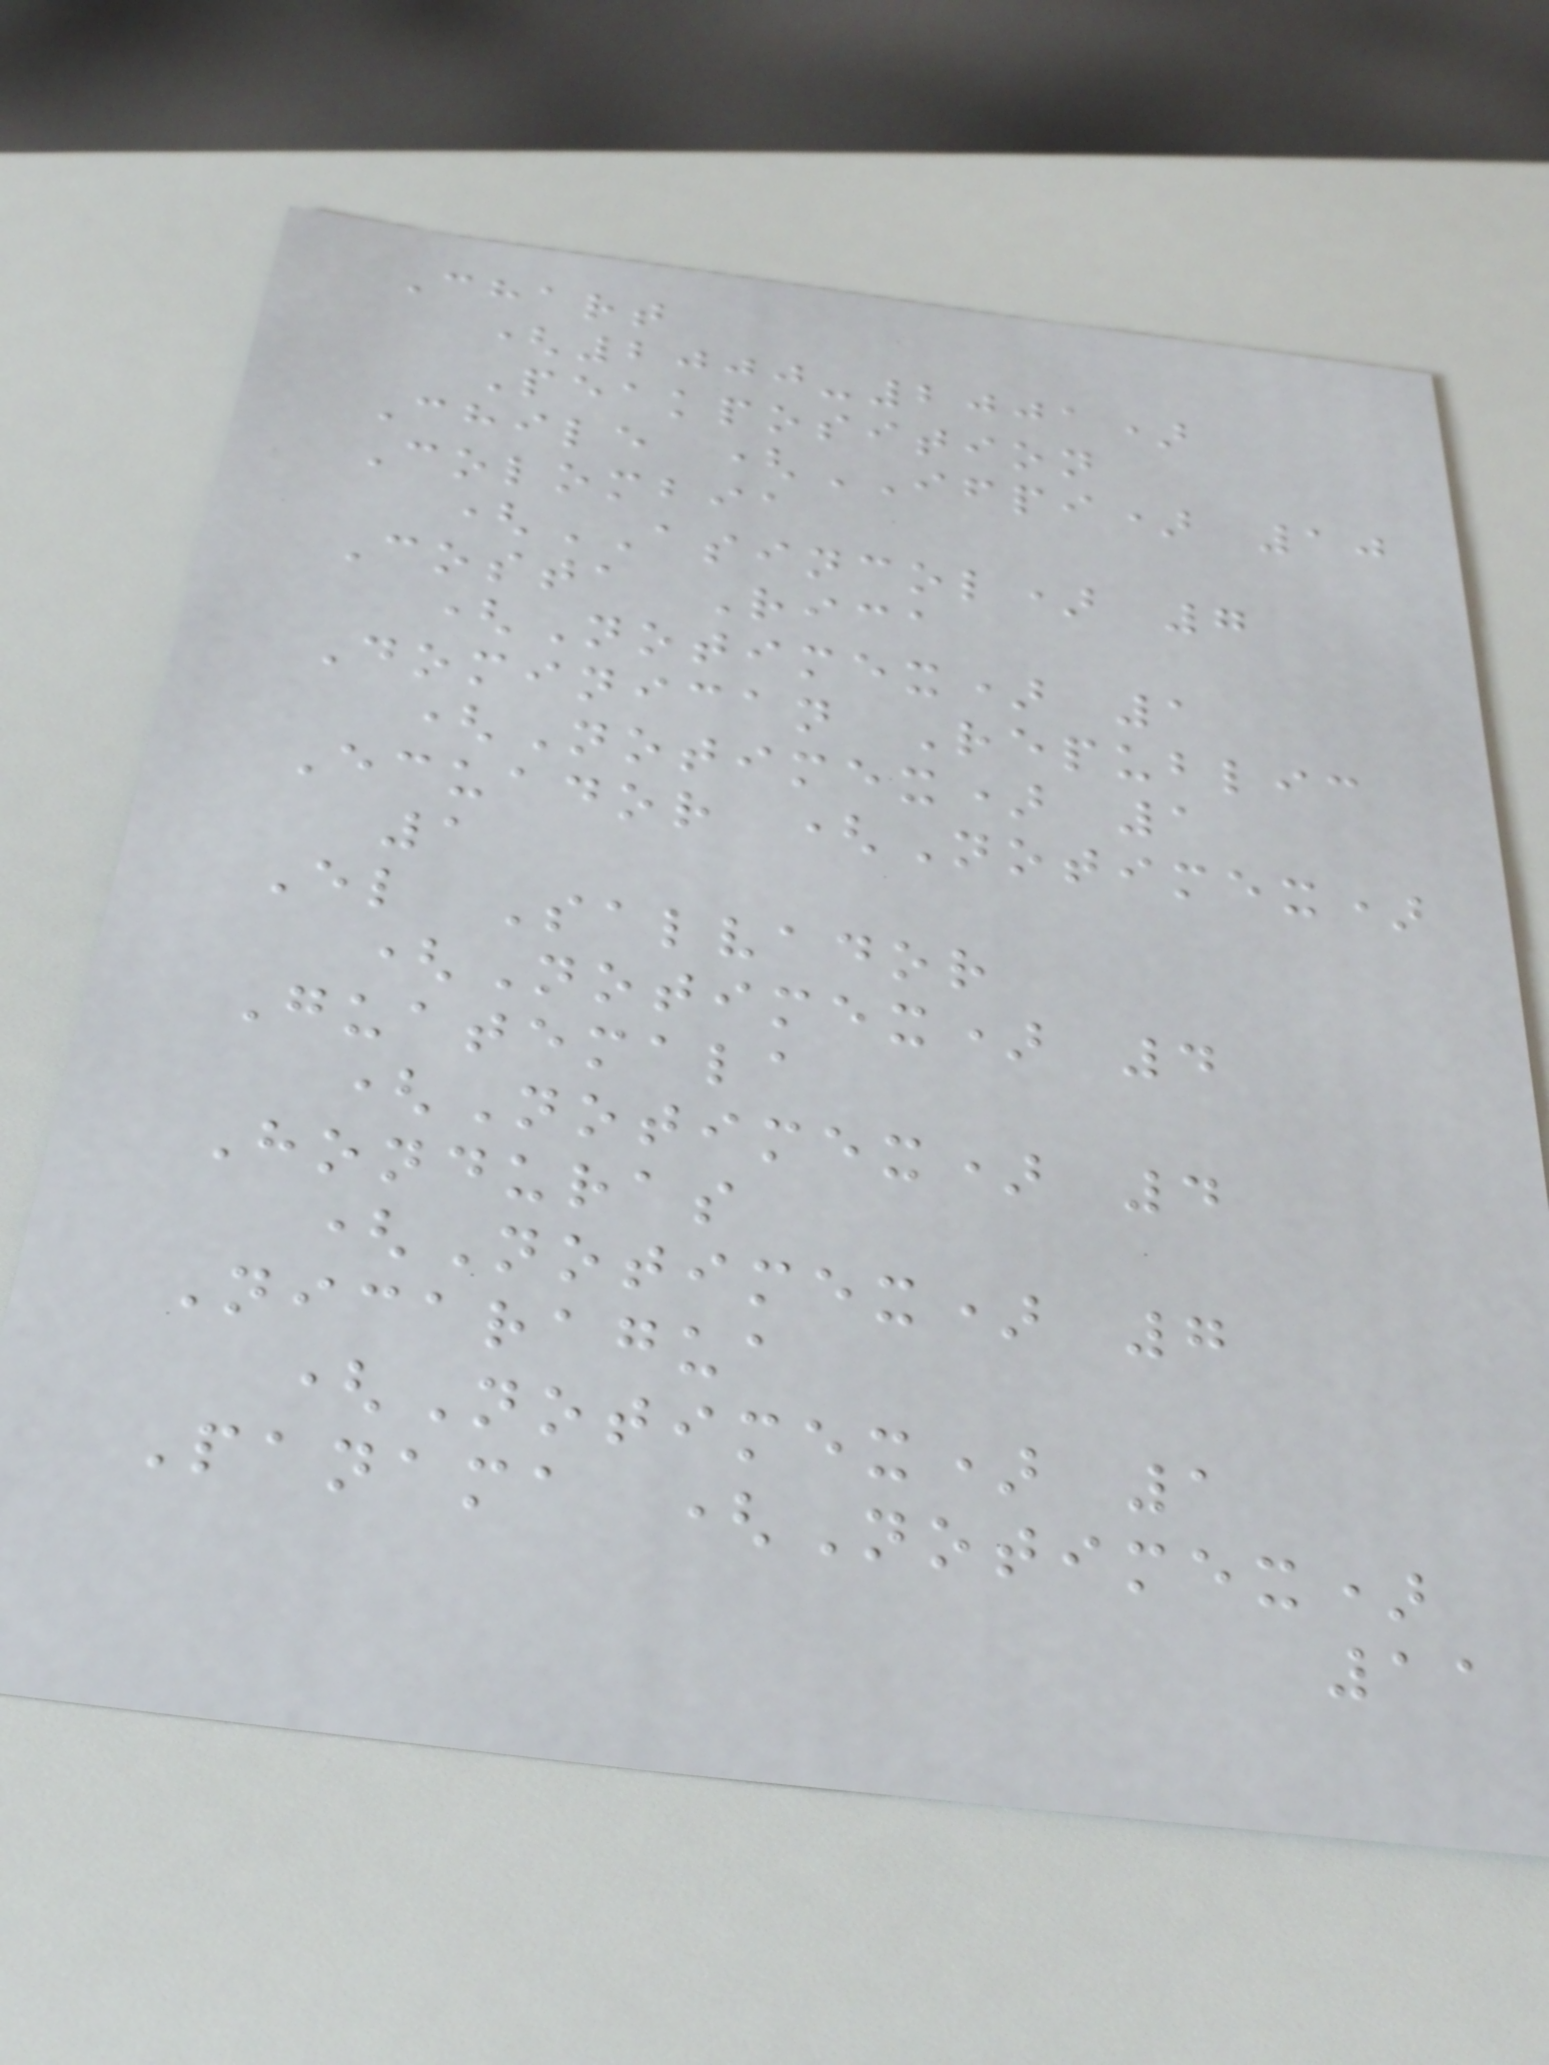Chart
(2000-2001)
Peakposition
Chile (IFPI) 10
Colombia
(ASINCOL) 7
Costa Rica
(Notimex) 1
Dominican Republic
(Notimex) 1
Ecuador (Notimex)
1
El Salvador
(Notimex) 4
Guatemala
(Notimex) 4
Honduras
(Notimex) 7
Nicaragua
(Notimex) 1
Panama (Notimex)
11
